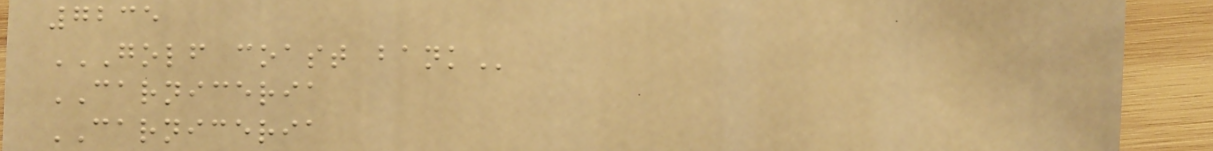7235
GOLF COAST BANK
CARNICERIA
CARNICERIA
